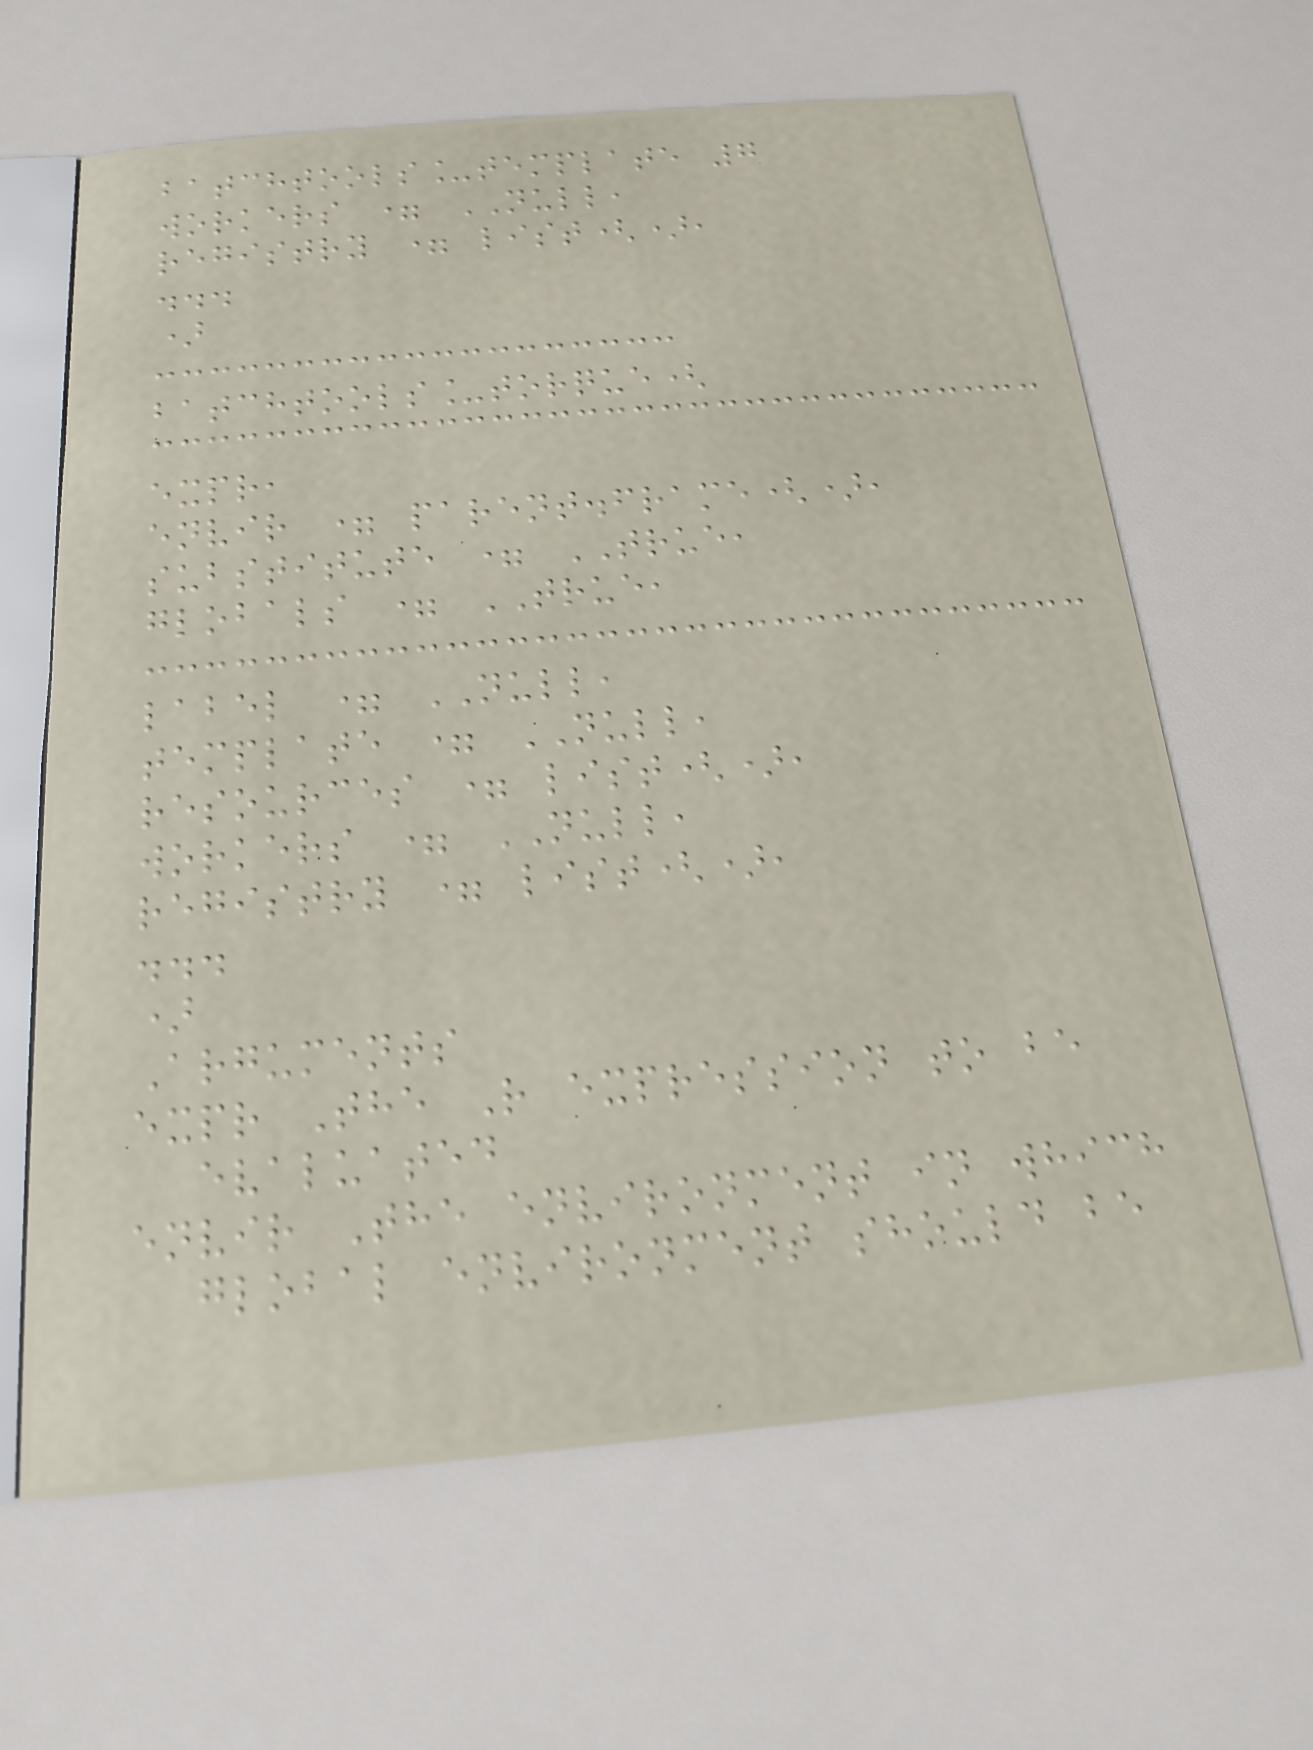batchtools_template 7
workers = NULL,
registry = list(),
...
)
batchtools_torque(
expr,
envir = parent.frame(),
substitute = TRUE,
globals = TRUE,
label = NULL,
template = NULL,
resources = list(),
workers = NULL,
registry = list(),
...
)
Arguments
expr The R expression to be
evaluated
envir The environment in which
global environment should be
